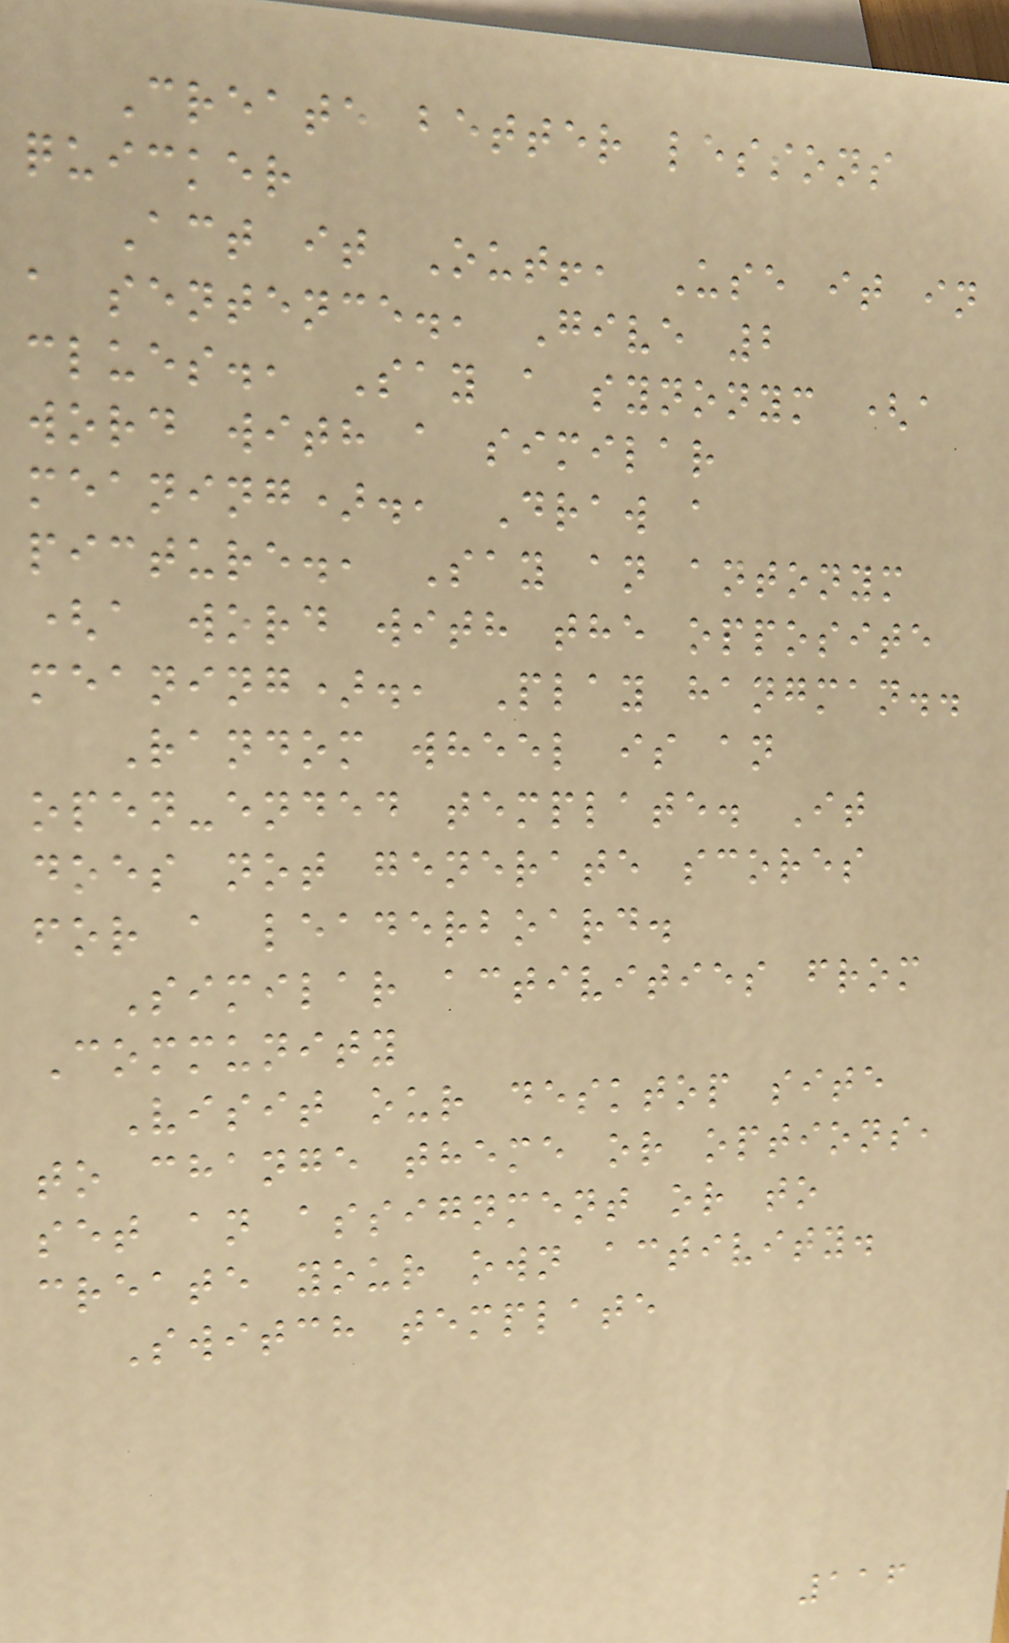Create better lessons
quicker
Act it Out!, Use it in
a sentence., Give 2
clues., Say a synonym (a
word with a similar
meaning)., Draw a
picture., Say an antonym
(a word with the opposite
meaning)., Play hangman..
Random wheel is an
open-ended template. It
does not generate scores
for a leaderboard.
Similar activities from
Community
Visit our desktop site
to change theme or options,
set an assignment or to
create your own activity.
Switch template
116
